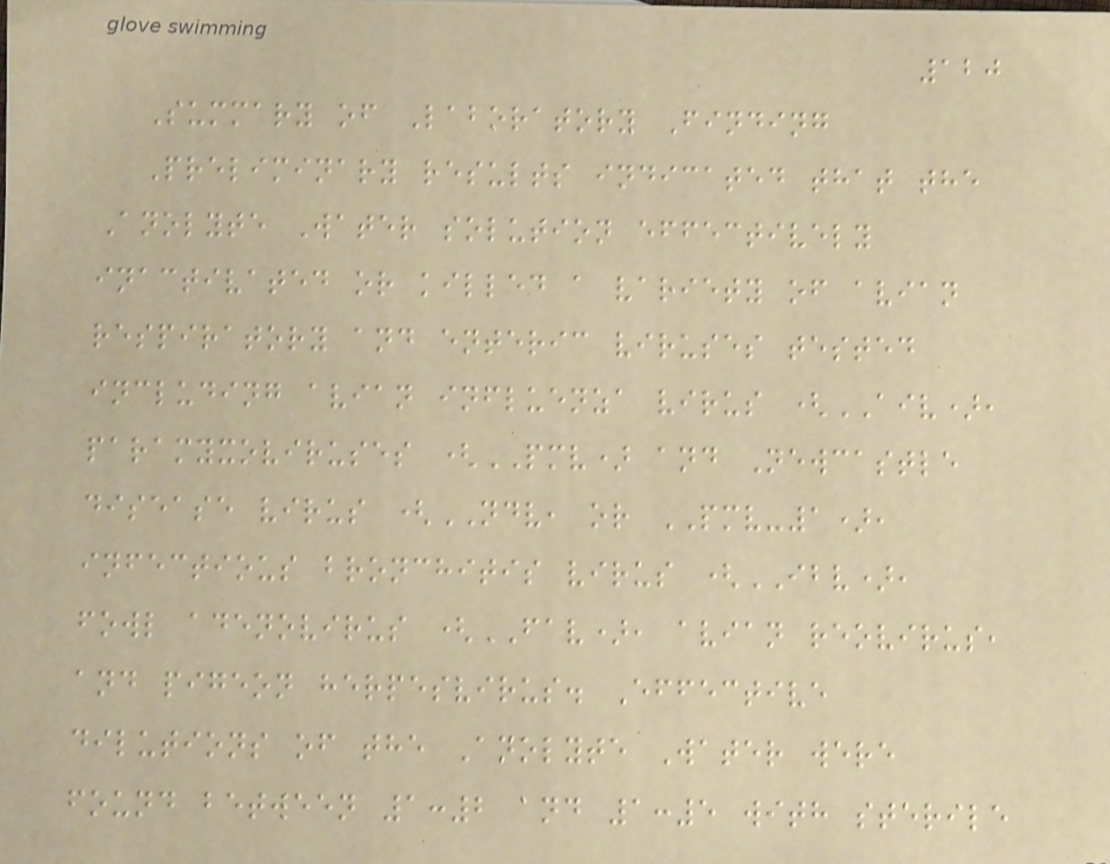120
Summary of Laboratory Finding
Preliminary results indicated that the
Anolyte Water solution effectively
inactivated or killed a variety of avian
respiratory and enteric viruses tested
including avian influenza virus (AIV),
paramyxoviruses (PMV) and Newcastle
disease virus (NDV, or PMV-1),
infectious bronchitis virus (IBV),
fowl adenovirus (FAV), avian reovirus,
and pigeon herpesvirus. Effective
dilutions of the Anolyte Water were
found between 1:2 and 1:5 with sterile
